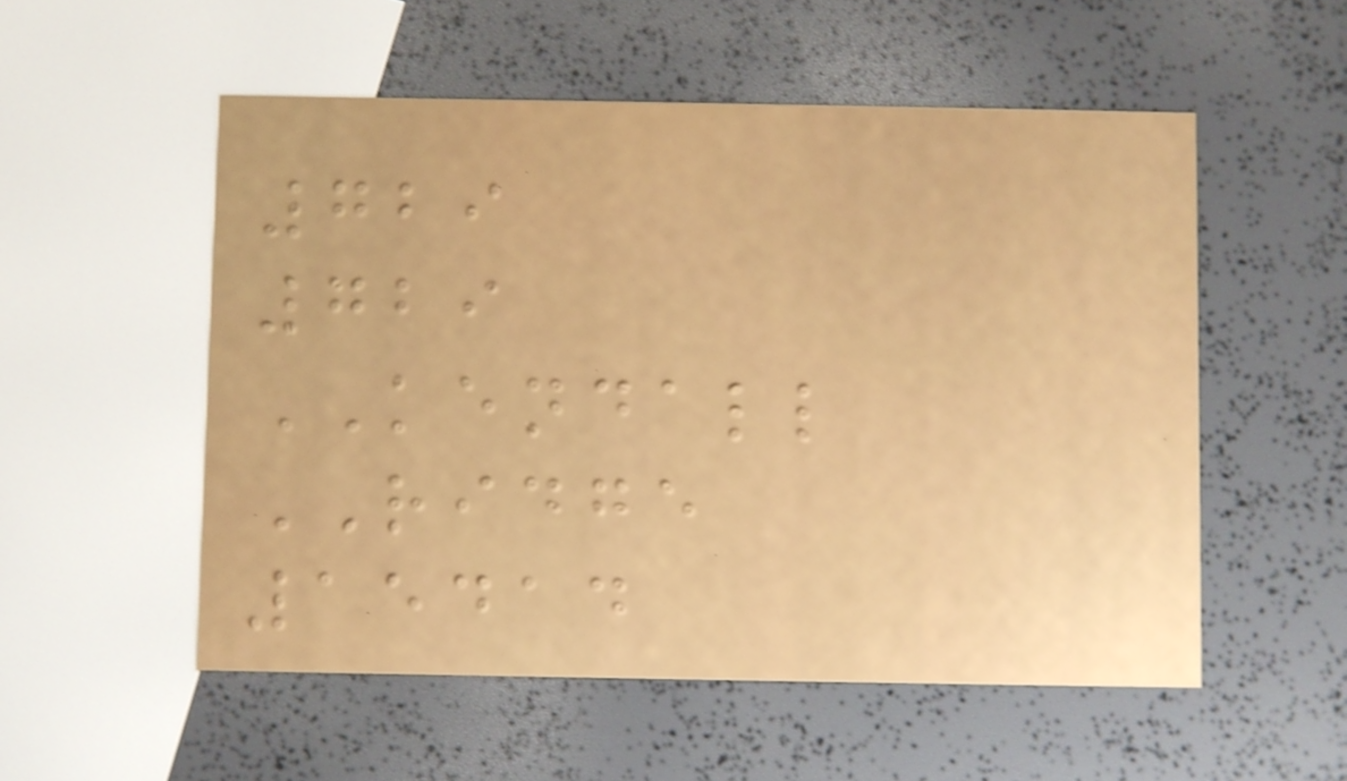729
729
KENDALL
RIDGE
15414
